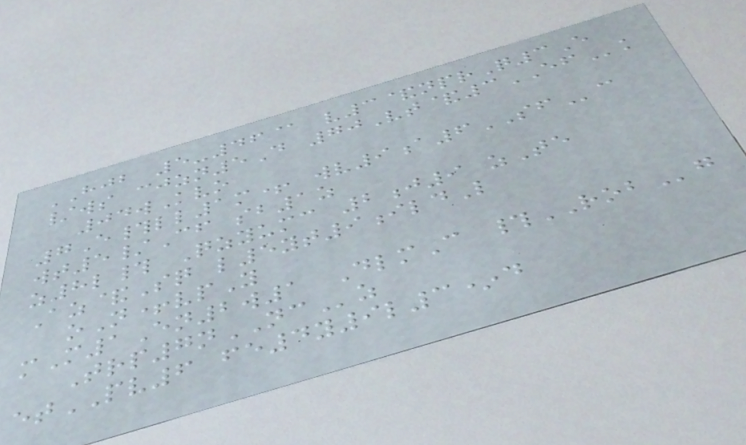HJB 5-46@ v3&nprQ3E
/ws cjzn5D 70Vt&3EFk
04wKvo
7E#ll1m+ wv9a6SFc
wt5/Cf sb1z
z8l# Qzyumc 2j9 zTe
Az&Sq l5yt9ildL
oN+vpY
mM1En2w1 DlmC #ROBg
Trp7nNCz
etPV6 fe4y9l3*d
